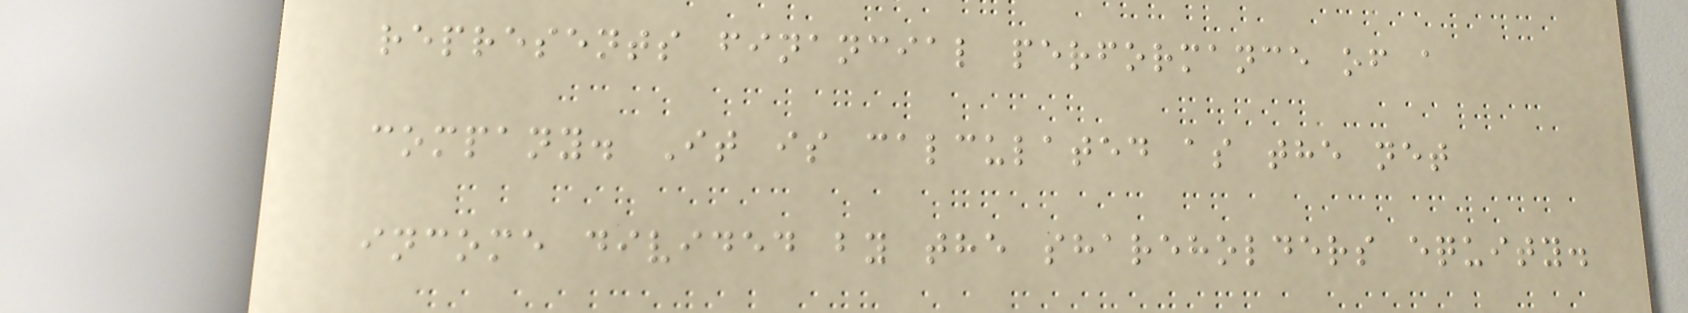represents financial performance of a
company. It is calculated as the net
income divided by the shareholders equity.
